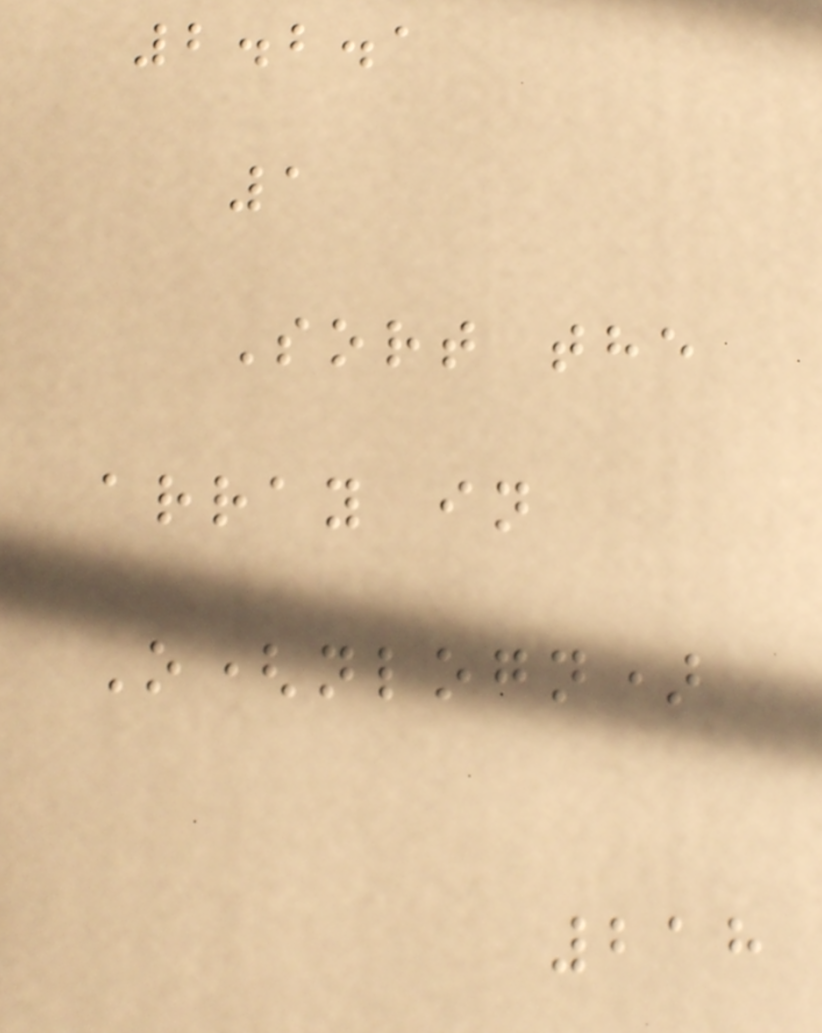2.2.1
1
Sort the
array in
O(nlogn)
218
